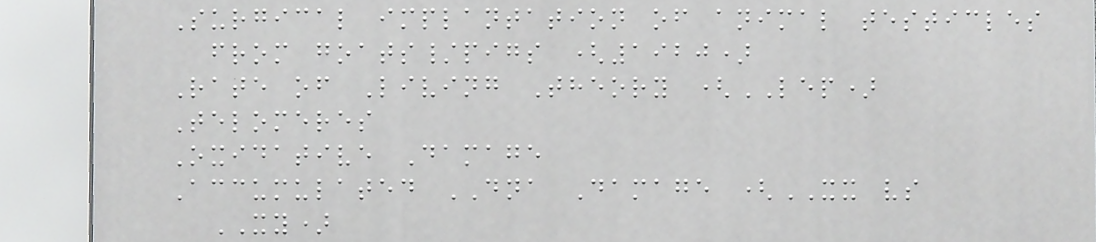Surgical implantation of animal testicles
from goats/pigs (1920)
Rate of Living Theory (LEP)
Telomeres
Oxidative Damage
Accumulated DNA Damage (XX vs
XY)
